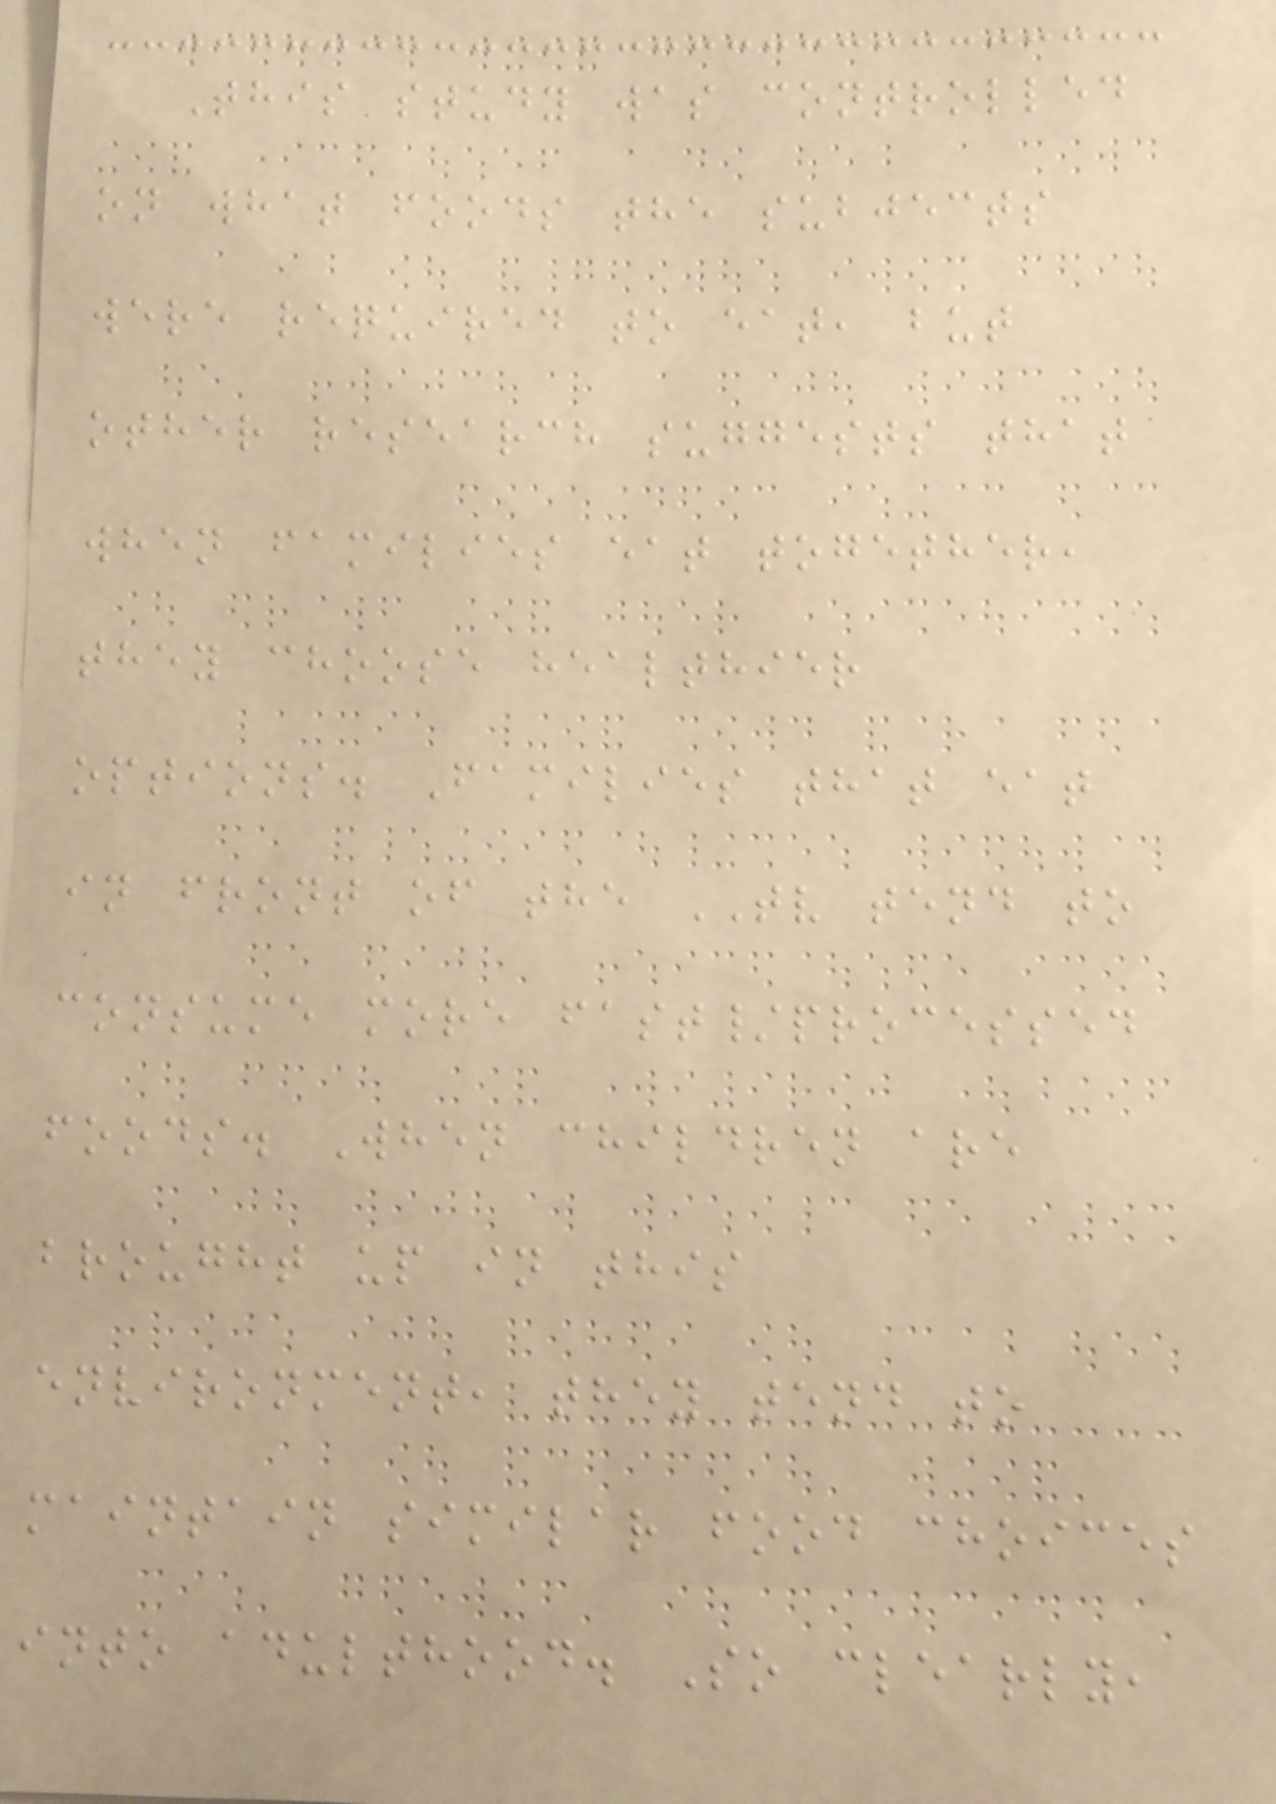This study was controlled
on what foods the subjects
were required to eat, but
other research suggests that
when families eat together,
they choose healthier
options. Families that eat
in front of the TV tend to
consume more fast/processed
foods. When children are
brought up in this
environment, they tend to
maintain similar food choices
into adulthood. So clearly,
